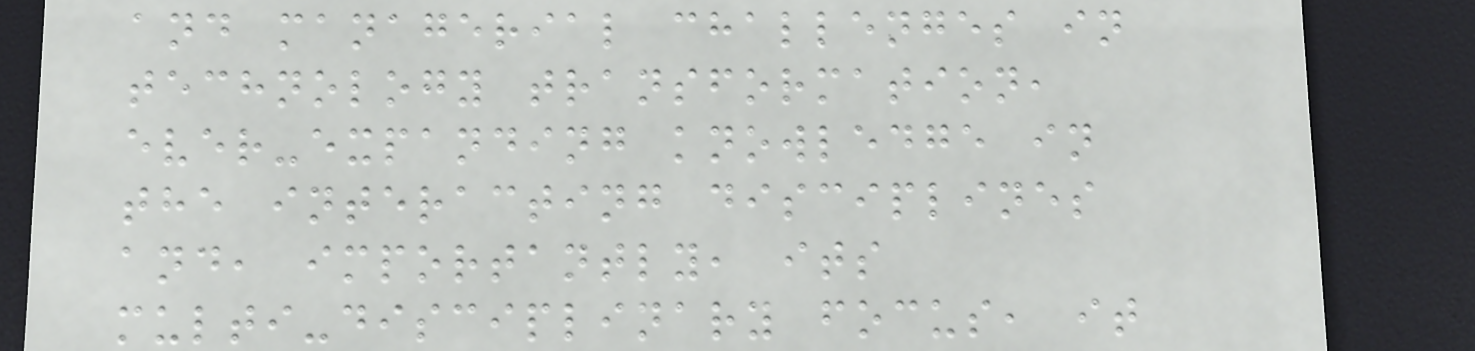and managerial challenges in
technology transformation,
ever-expanding knowledge in
the interacting disciplines
and, importantly, its
multi-disciplinary focus, it
